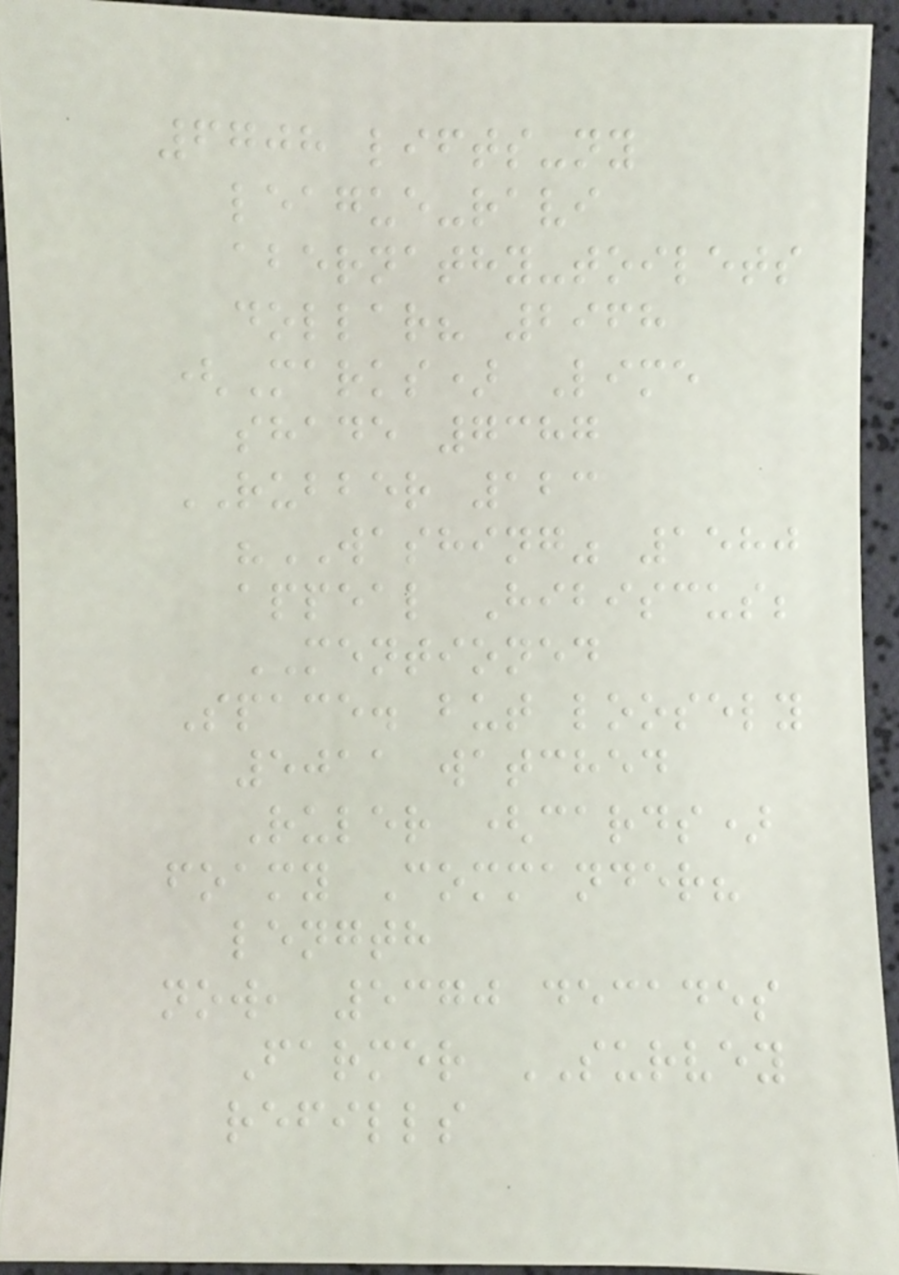6708 lifts-ny
league-ravi
abernathy-toilets
dollar? 2968
(Marks) Lime
shade 7387
RUBBER 123
"WASHING" 1580
appeal Hibiscus;
MENTIONED
Space. but loosely
5011 watched
Ruler (cards)
foamy Commander?
length
now, 5370 decades
Farmer SURVEY
refills
